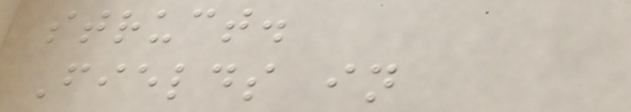struct.
Fields in
